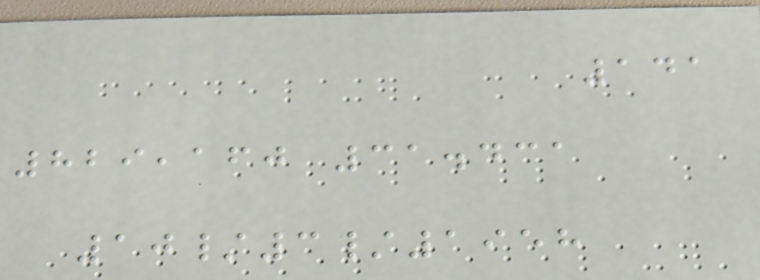141
829,160 31.431
10/3/1958
